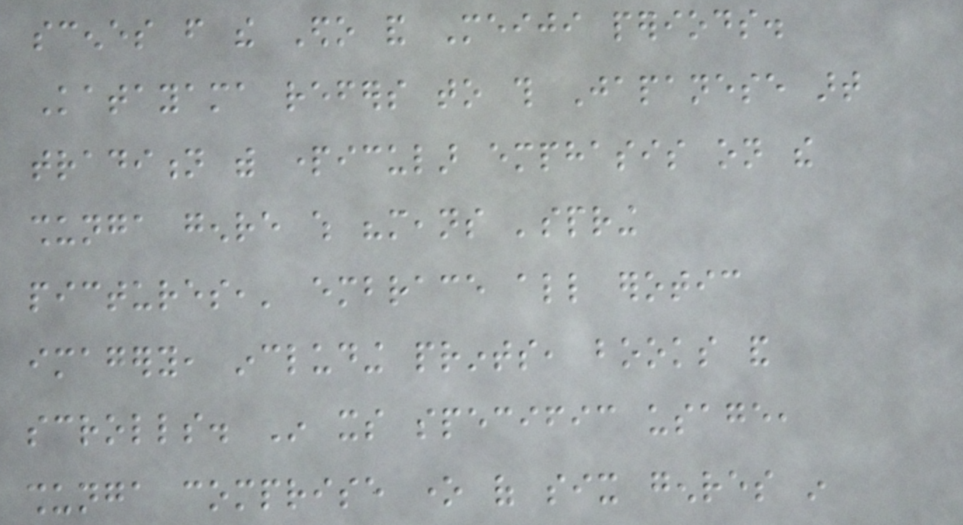scenes from the Edo and Meiji periods.
Katayama refers to this Japanese art
tradition with particular emphasis on the
shunga genre which "means 'spring
pictures,' embrace all erotic
imagery, including prints, books and
scrolls. In its specific usage,
shunga comprise one of six genres in
